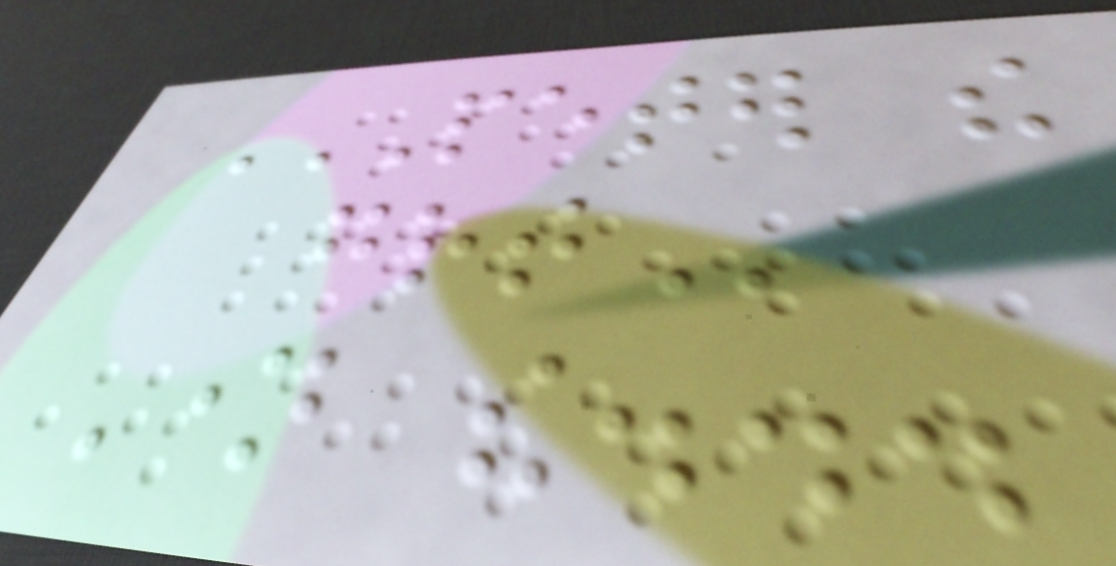PETER THE
GREAT
Name the...
